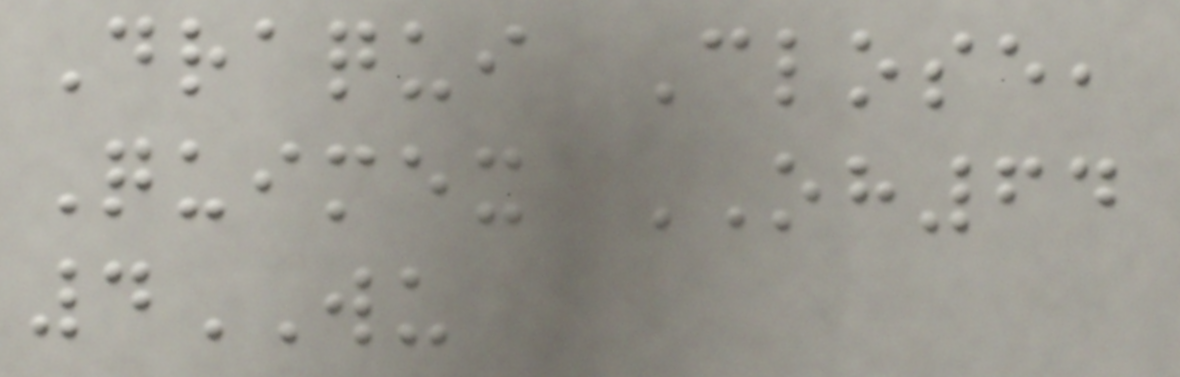Draqui Close,
Quimex OH64
4WU
